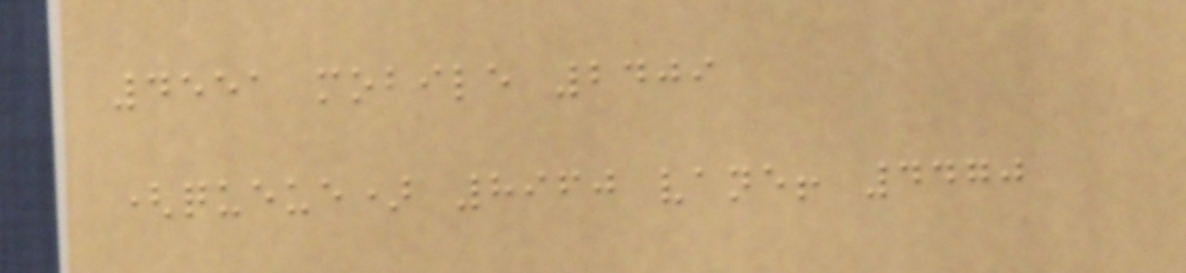4551 mobile 2409
(queue) 8960 vane! 4470
